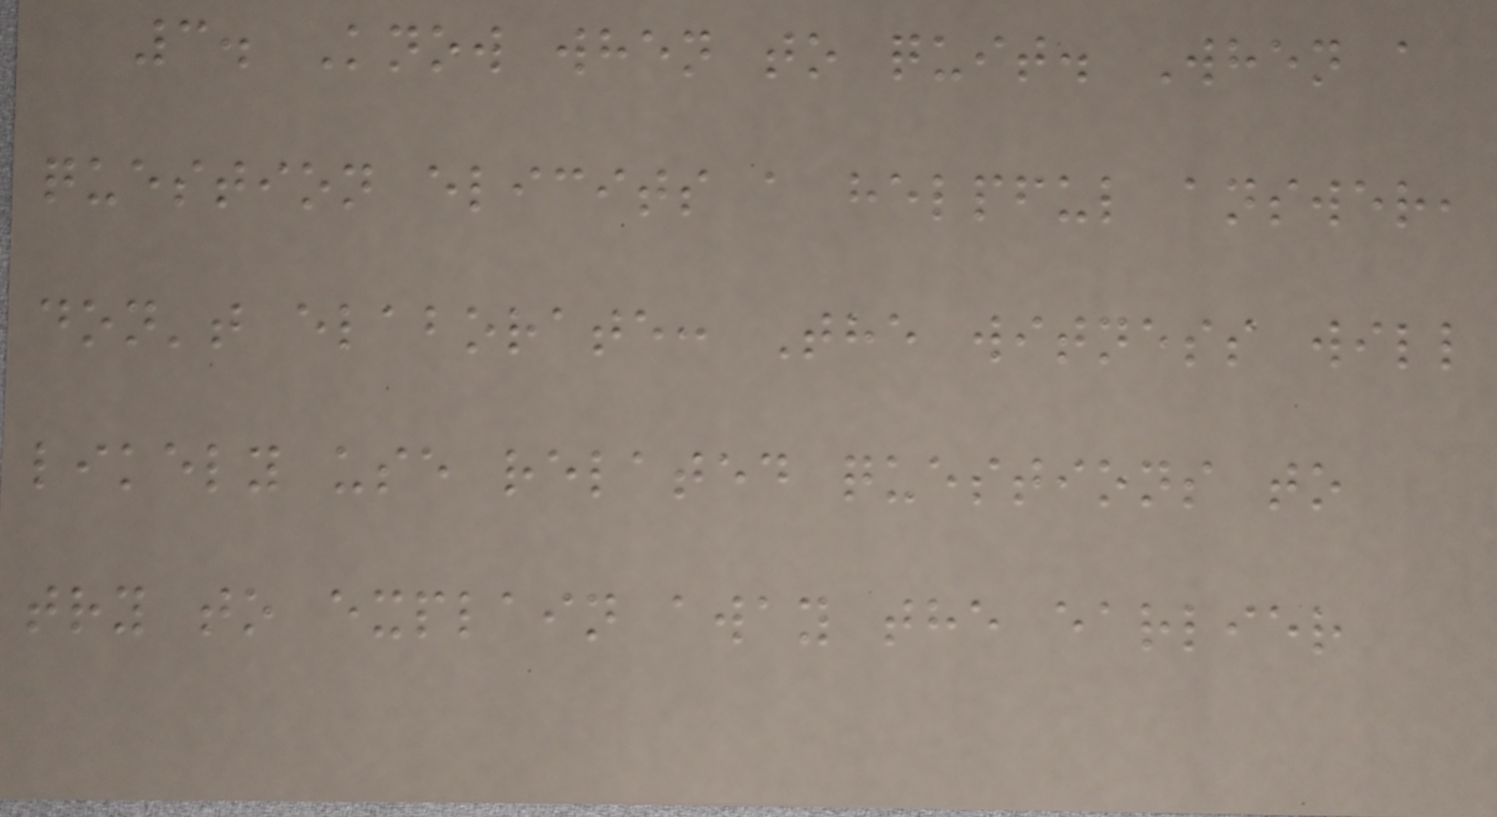3. Know when to quit. When a
question elicits a helpful answer,
don't elaborate: The witness will
likely use related questions to
try to explain away the earlier
